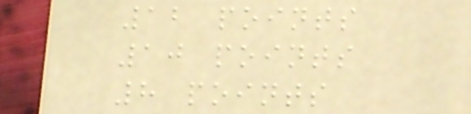12 points
10 points
8 points
